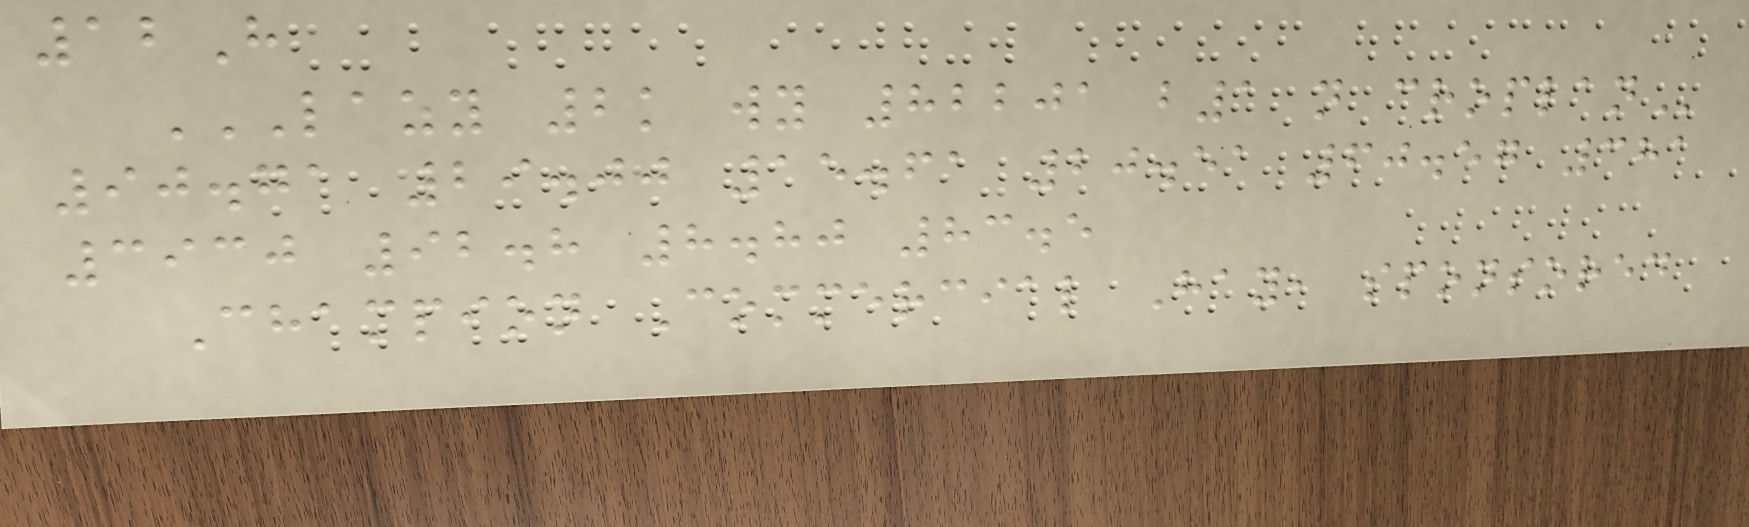12H
LAZY 2K WY 82201 B1 N CROPLAN
90.71 29.00 15.61 20.51 60.57 381
3930 92.8 8.80 83.5
Champion Commercial Hay, sponsored
